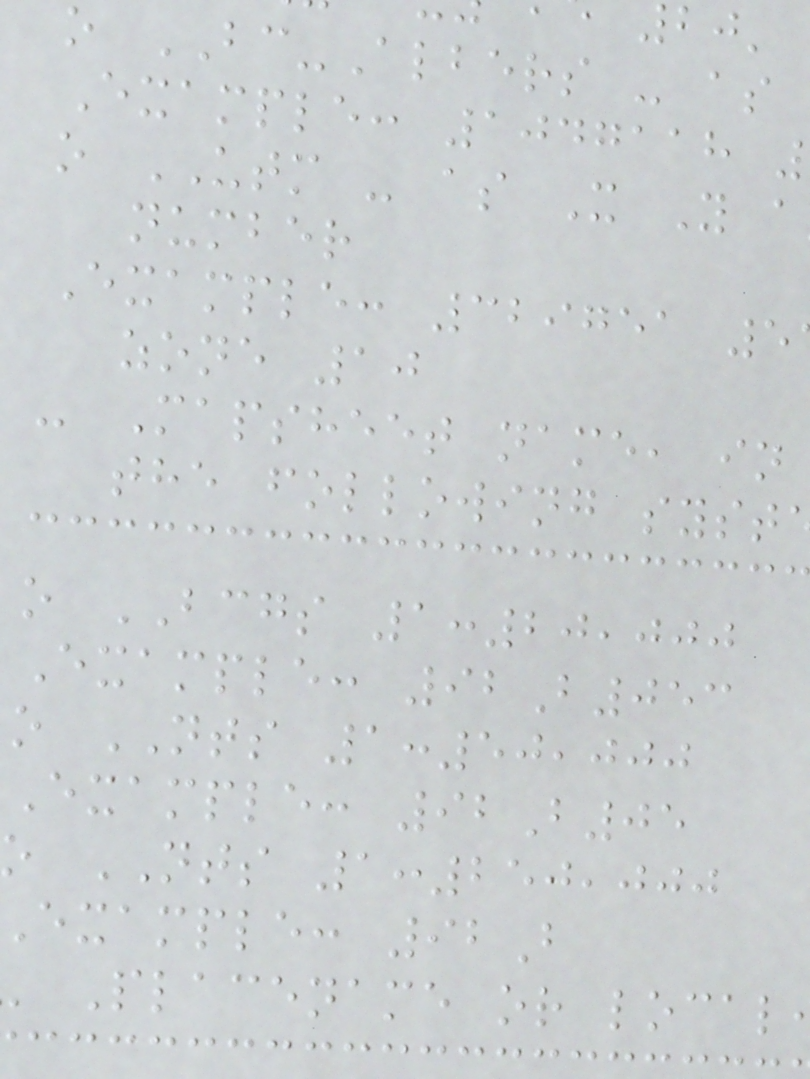o BC-Albers - as
Example: 1047118
o UTM - as X Y a
number
Example: 329751 5
zone 10
- Mapsheet name, in
the following syst
o BCGS 1:20,000
Example: 92B053
o NTS 1:50,000
Example: 92B05
o NTS 1:250,000
example: 92B
Placename or local
